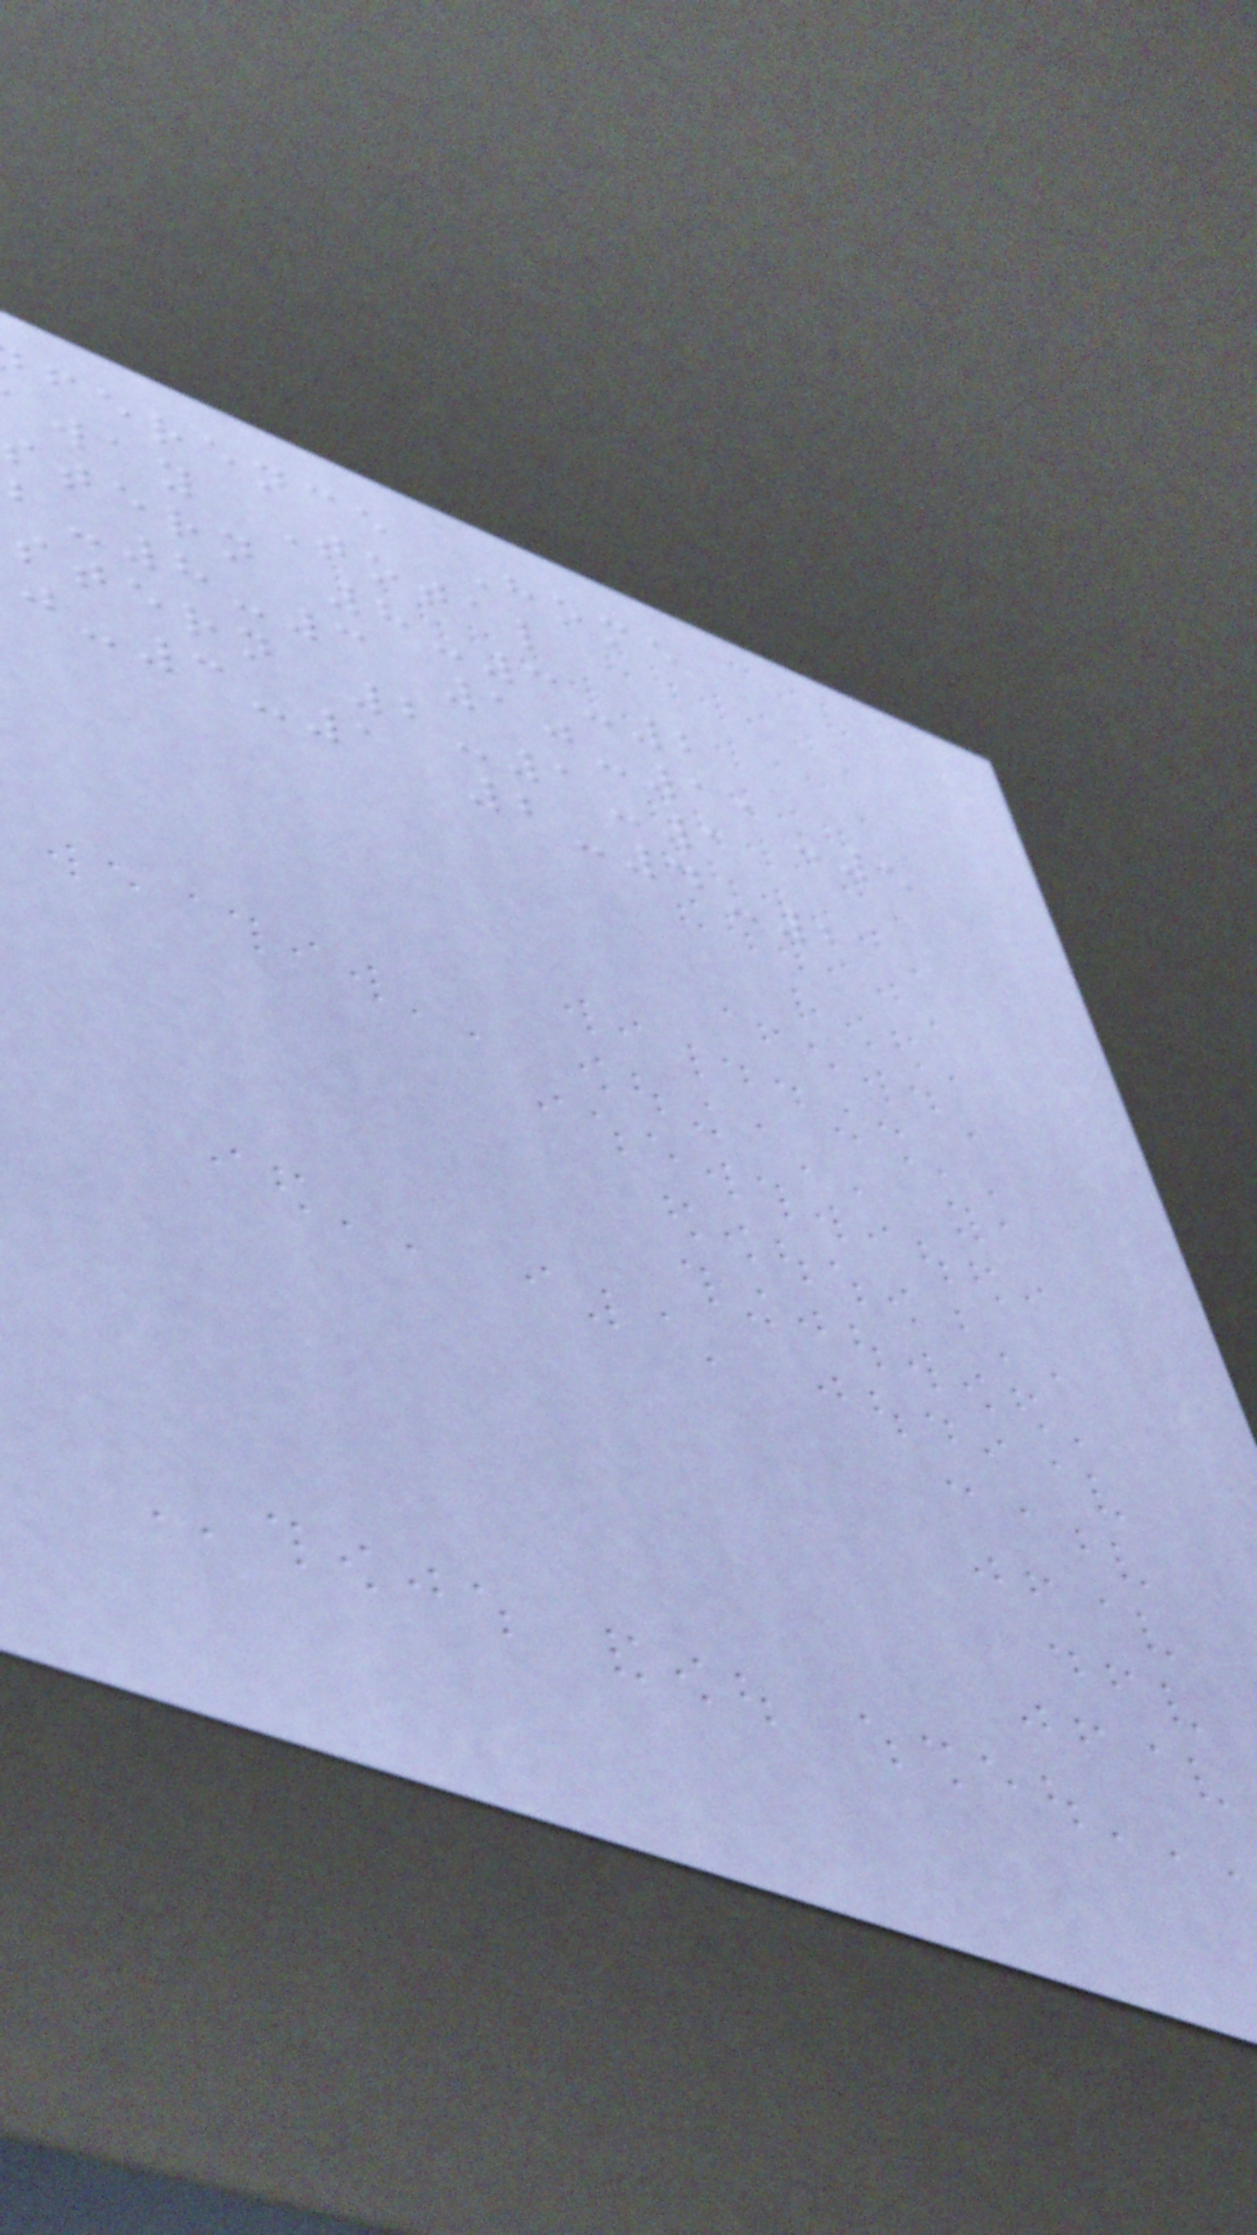ference Home
way Total
stern 8-3-2
-8-3 10-11-5
stern 2-1-1
-3-1 2-4-2
